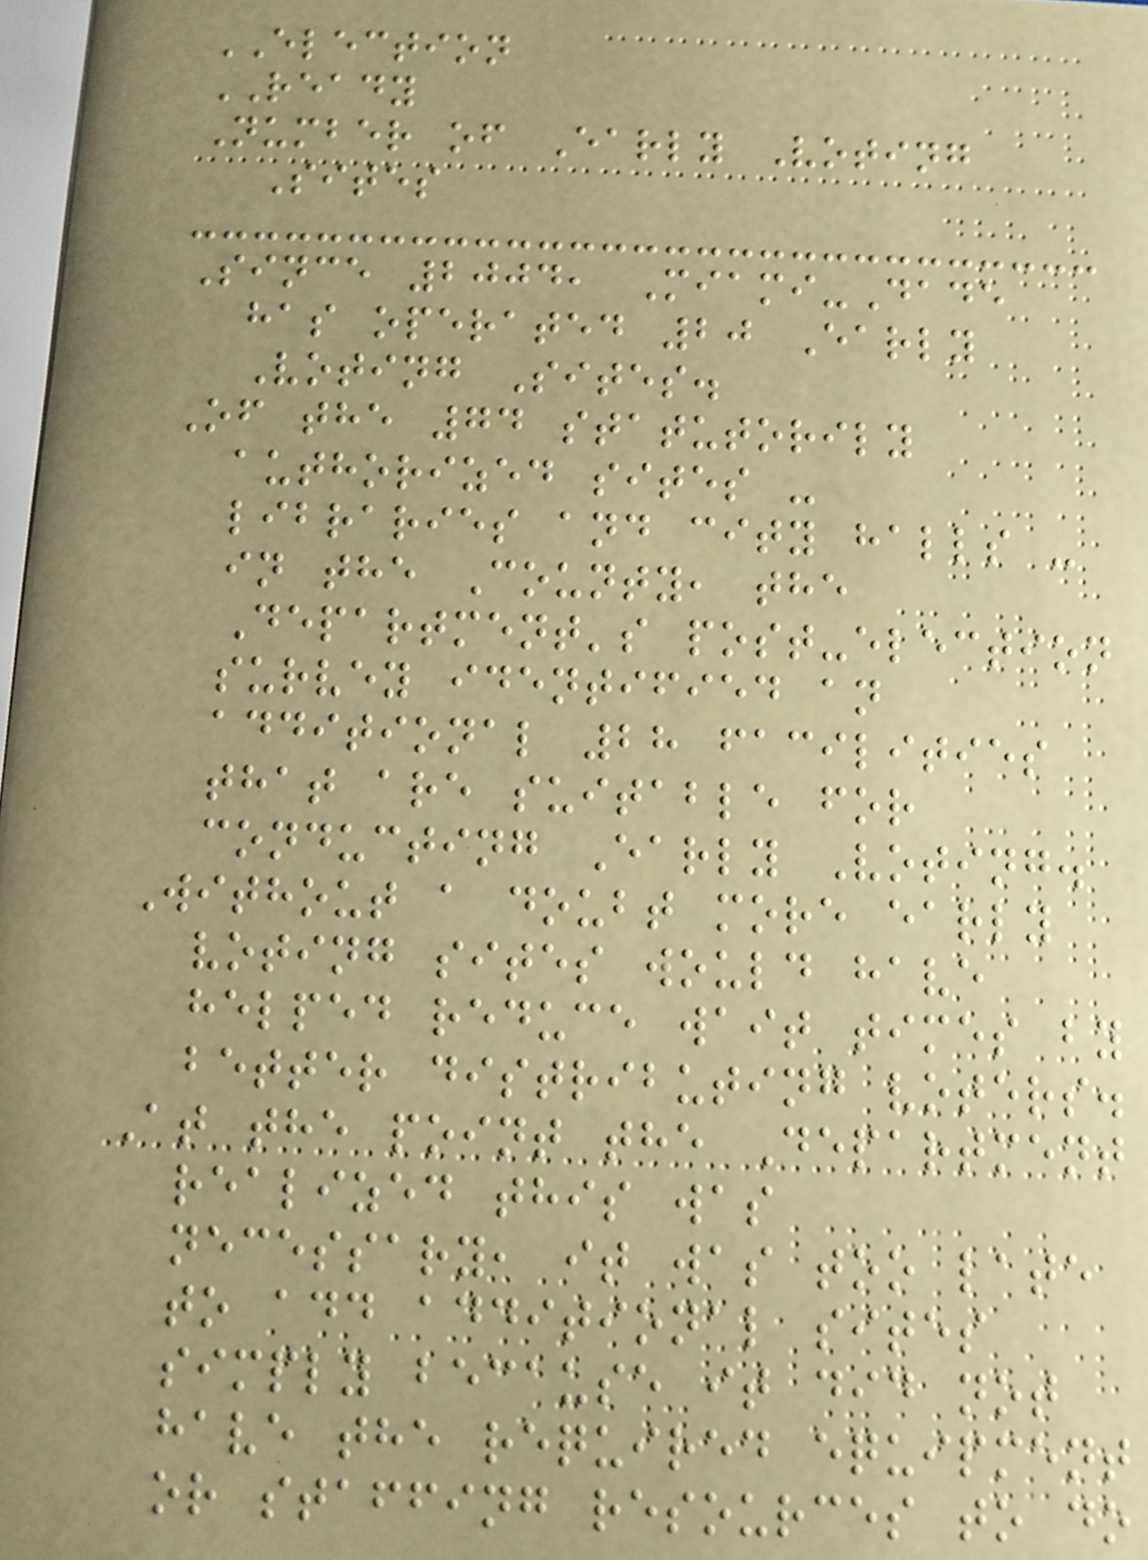ELECTION
READY
Number of Early Voting
Sites
Since 2004, Miami-Dade
has operated 20 Early
Voting Sites.
Of the 74 statutorily
authorized sites -
libraries and city halls -
in the County, the
Department's post-election
survey identified an
additional 28 facilities
that are suitable for
conducting Early Voting.
Without a doubt more early
voting sites would have
helped reduce wait times by
better distributing voters.
At the point the Department
realized this was
necessary, it was too late
to add additional sites
simply because it did not
have the required equipment
or staffing resources to do
